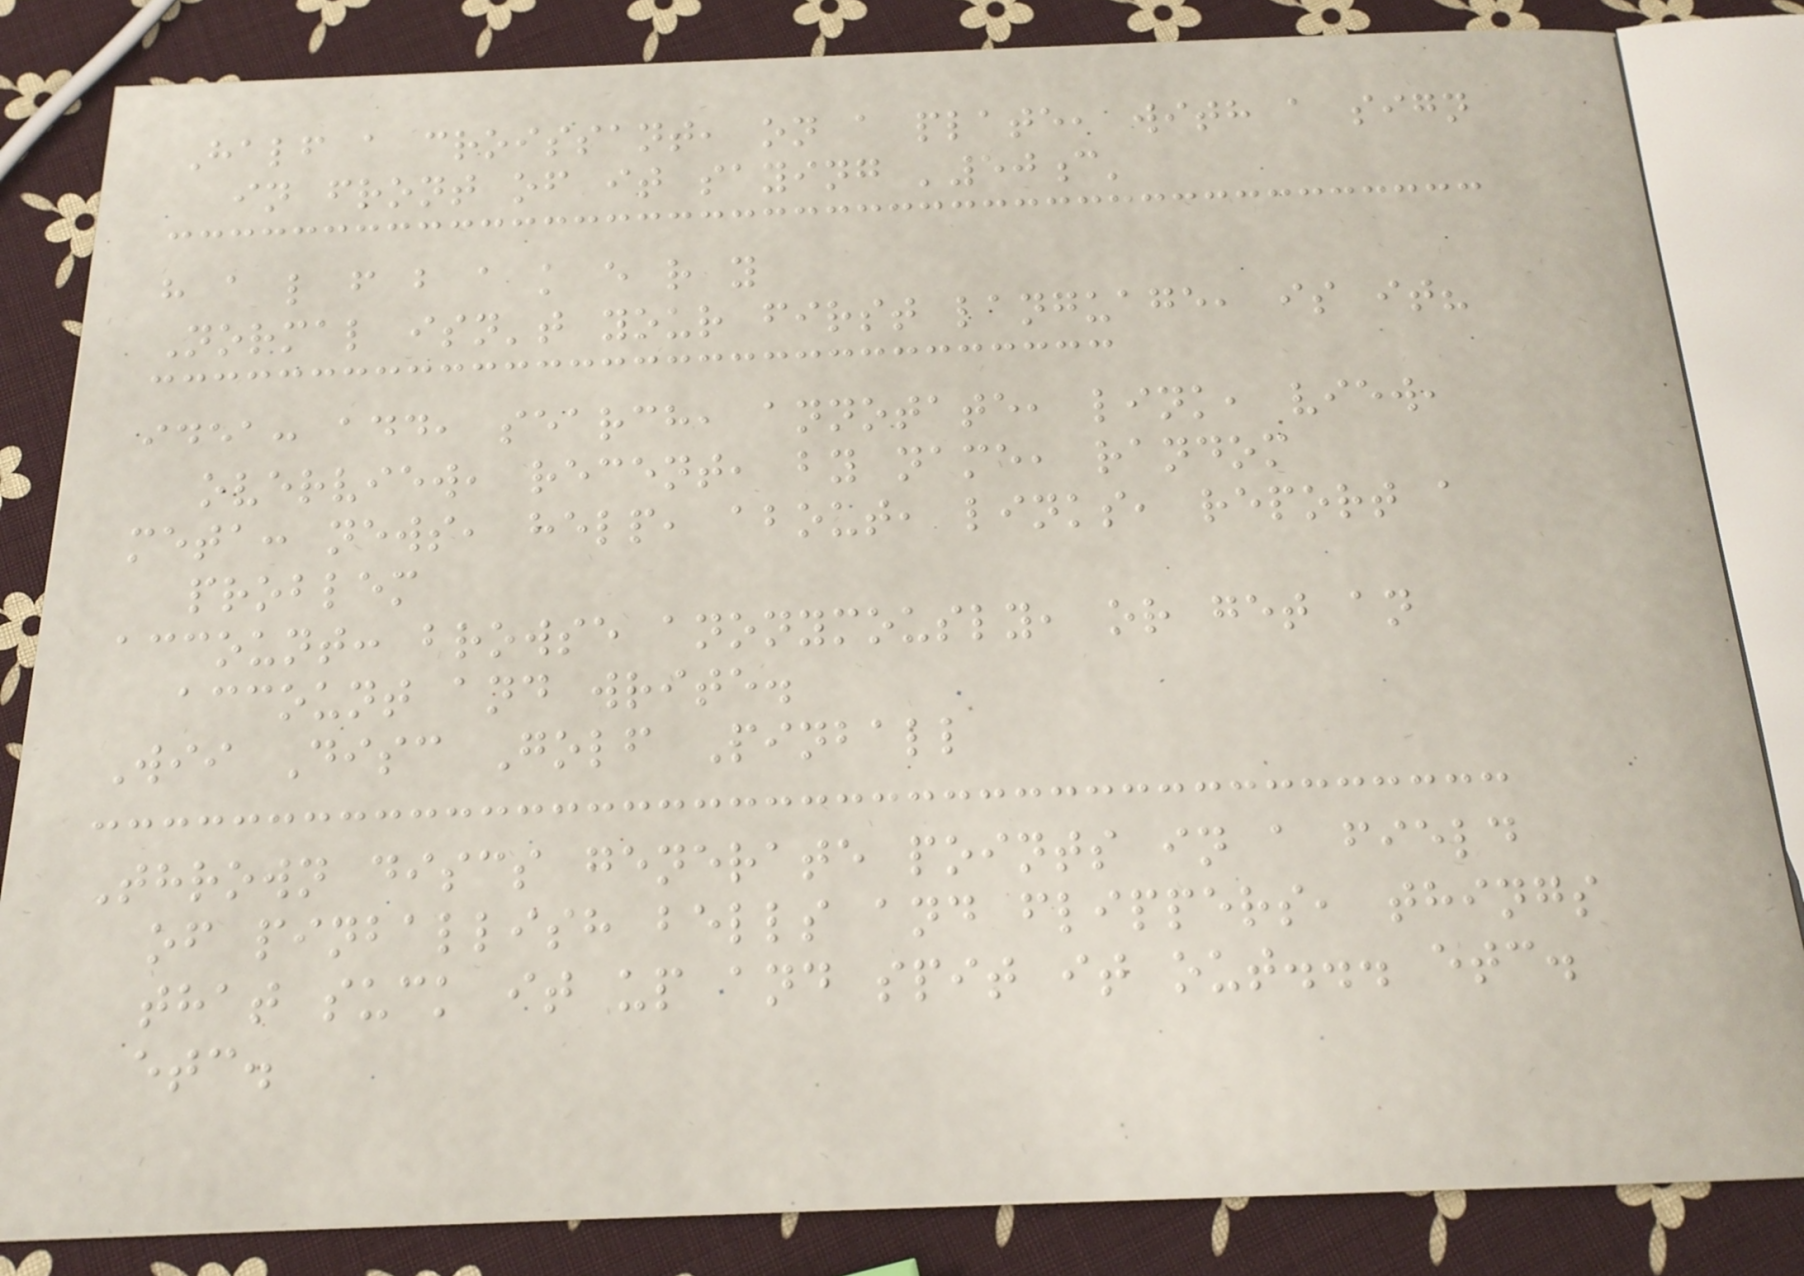Half a croissant, on a plate, with a sign
in front of it saying '50c'
h a l f b a k e r y
Normal isn't your first language, is it?
idea: add, search, annotate, link, view,
overview, recent, by name, random
meta: news, help, about, links, report a
problem
account: browse anonymously, or get an
account and write.
Wii Disc Golf Pinball
Thrown discs generate points in a field
of pinballish bells and flippers, things
that suck it up and spit it out... etc.
etc.
